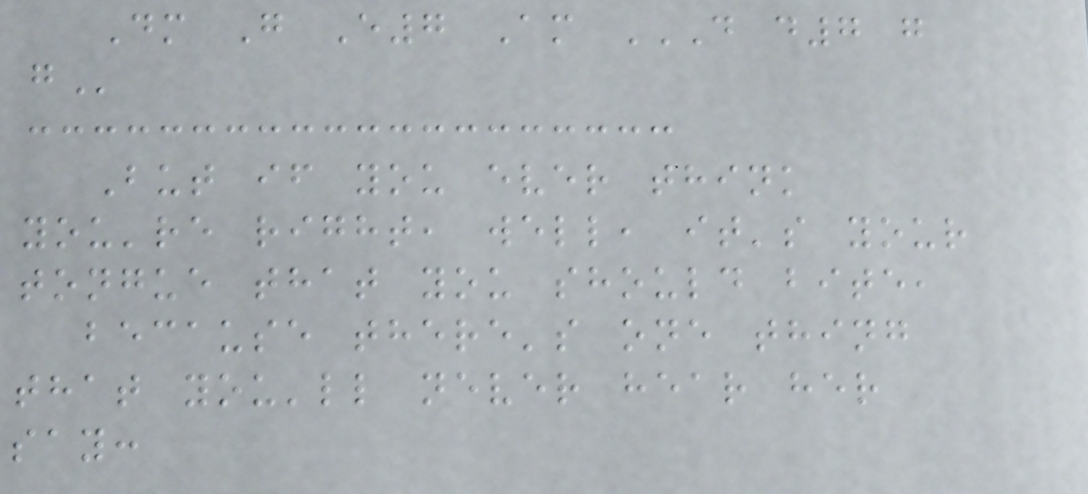Dm G E7 Am D D7 G
G
But if you ever think
you're right, well, it's your
tongue that you should bite,
because there's one thing
that you'll never hear her
say:
